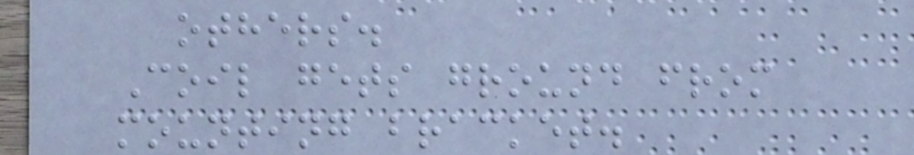others.
Coil gets ground from
mounting bracket.
